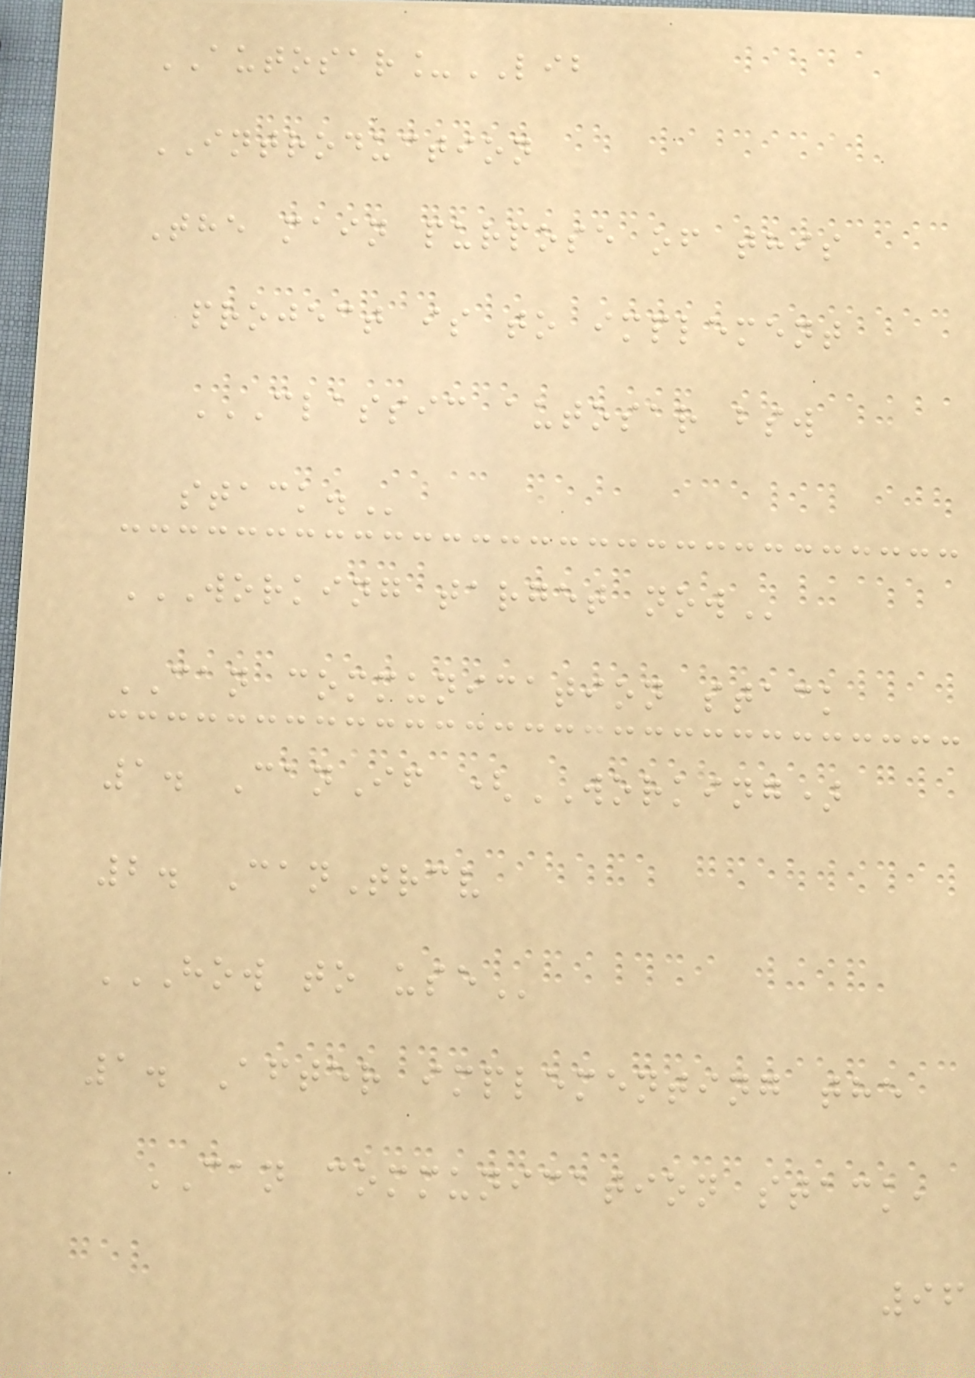AUTOSAR_LIB
INTRODUCTION
The main purpose of this
project is to implement
CLASSIC AUTOSAR BSW
STACK.
WORKING TARGET NOW
CAN communication stack
1. CanIf (WORKING)
2. CanTrcv
HOW TO USE
1. After implementing the
CAN communication stack,
96
